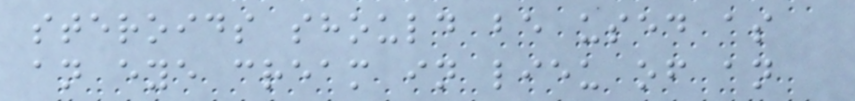steroids should be used as
an eye cream in lieu of an
